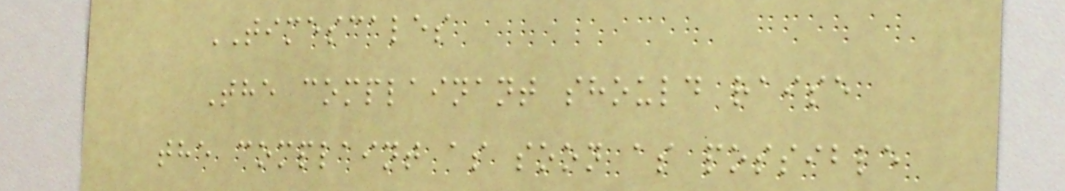TIMESCALES
The complainant should raise
the complaint as soon as possible
